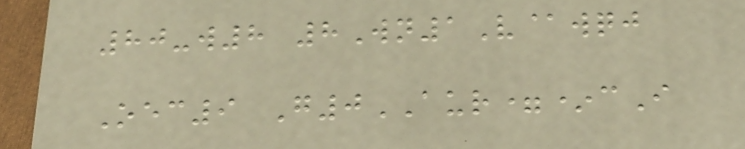80-w8 8Wn1V@wqj
Oec9 G0AUR=*cI
